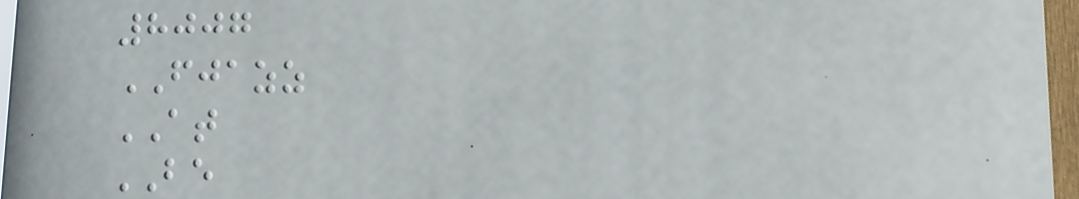8007
FJAZZ
AT
BE
